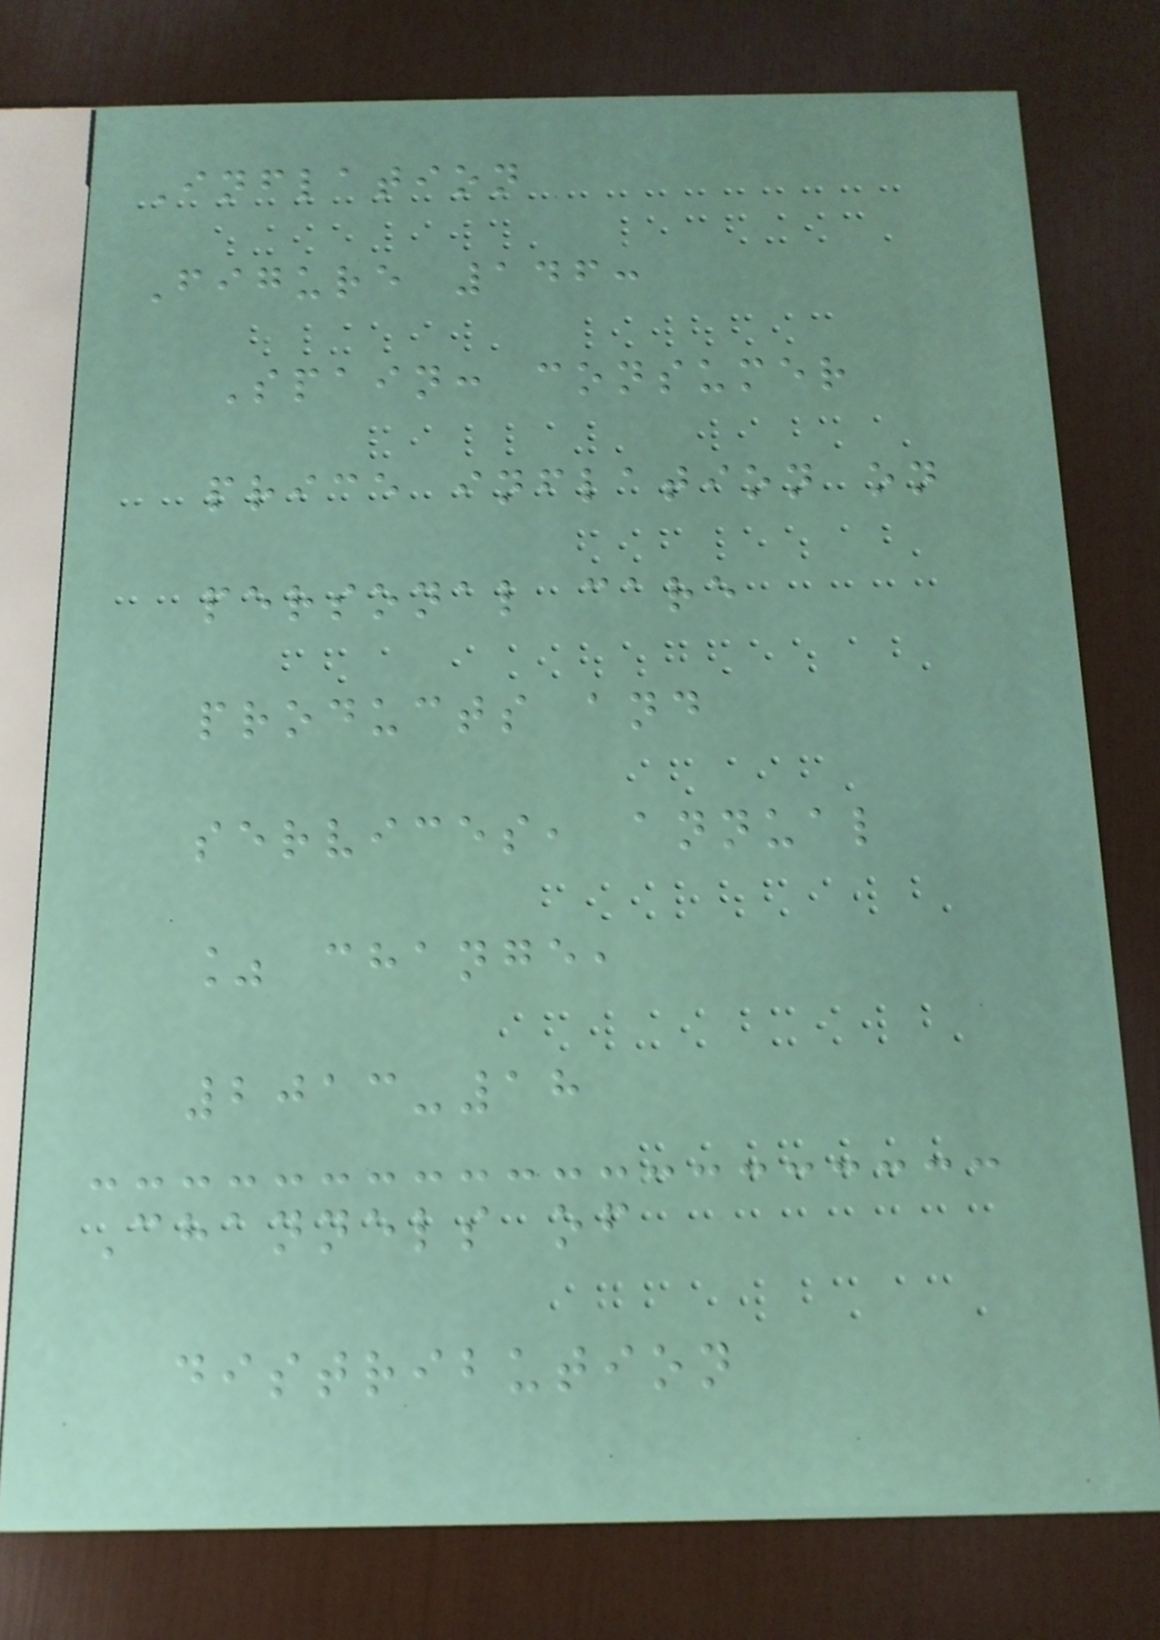Inflation
Figure 146:
Spain: consumer
price inflation on
personal care
products and
services, annual
% change,
2013-18
Channels of
distribution
